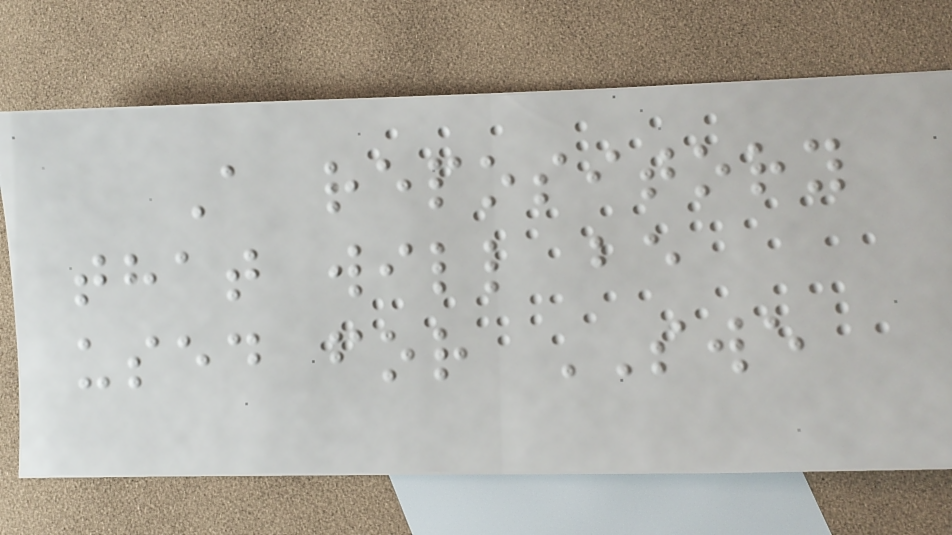A repository
that will be
used for SWE
